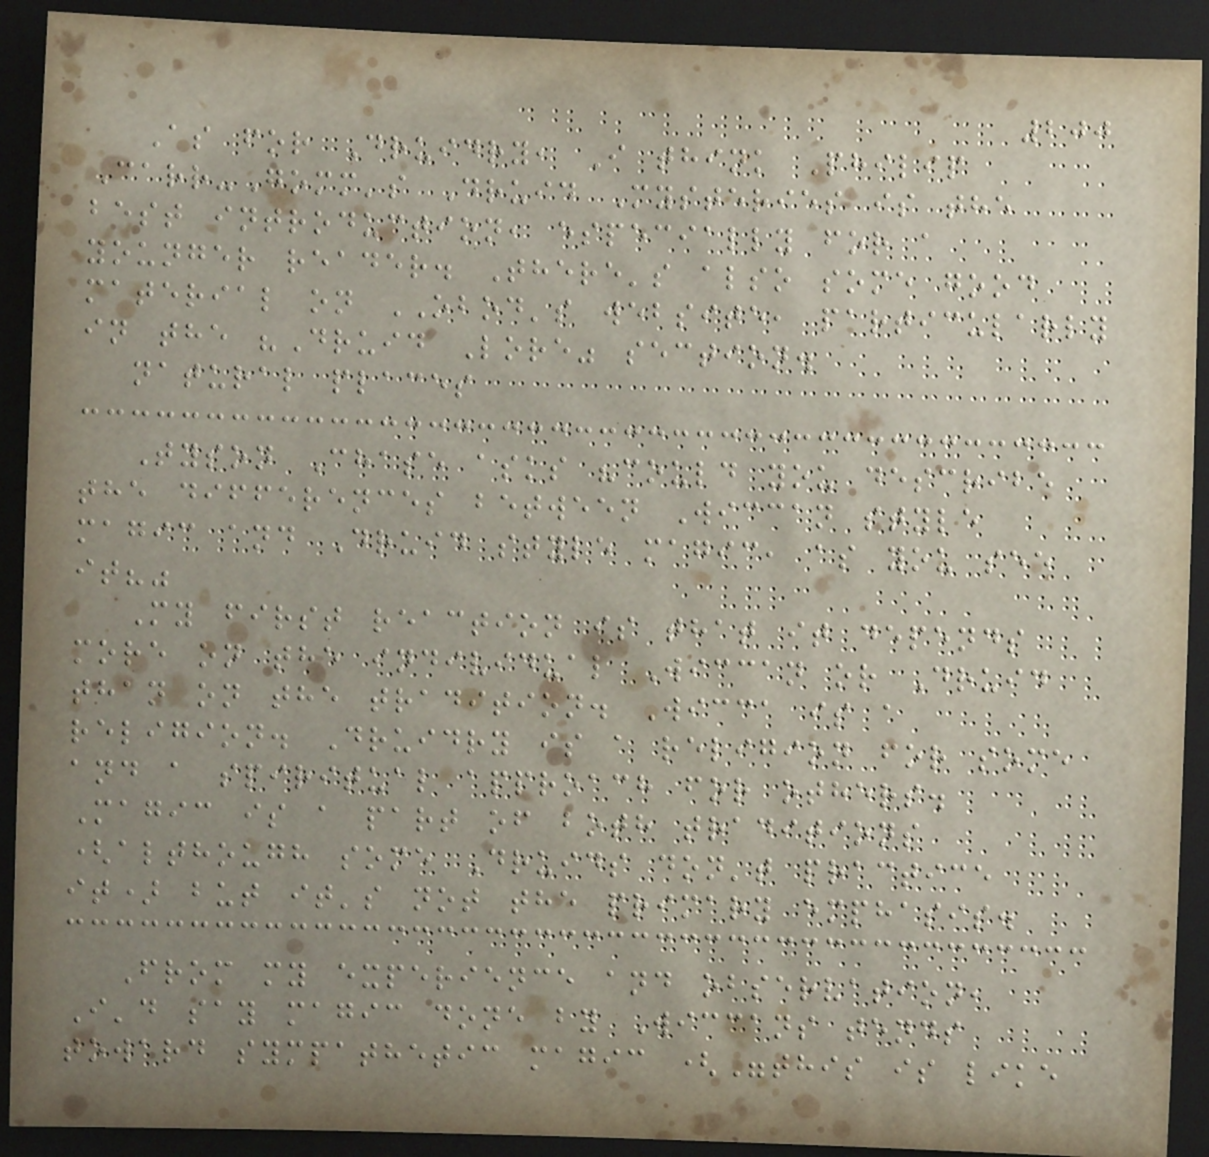200
As for Druidry, I think Philip
Carr-Gomm's Druid Mysteries is the
best introduction, especially for a
younger reader. There's also some good
material on OBOD's website, particularly
in the "Druid Lore" section.
natural places
Tyson Chase asks "could you describe
the differences between Wiccan style
magic and Druid style magic, as you see
it?"
My first reaction is that it depends
more on the individual Wiccan or Druid
than on the tradition. Wicca is a
religion. Druidry is a religion for some
and a spiritual approach for others.
Magic is a part of both traditions
(although some Druids don't practice
it) but it's not the primary emphasis.
From my experience and observation,
I'd say magic done by Wiccans tends
toward sympathetic magic ("this is like
